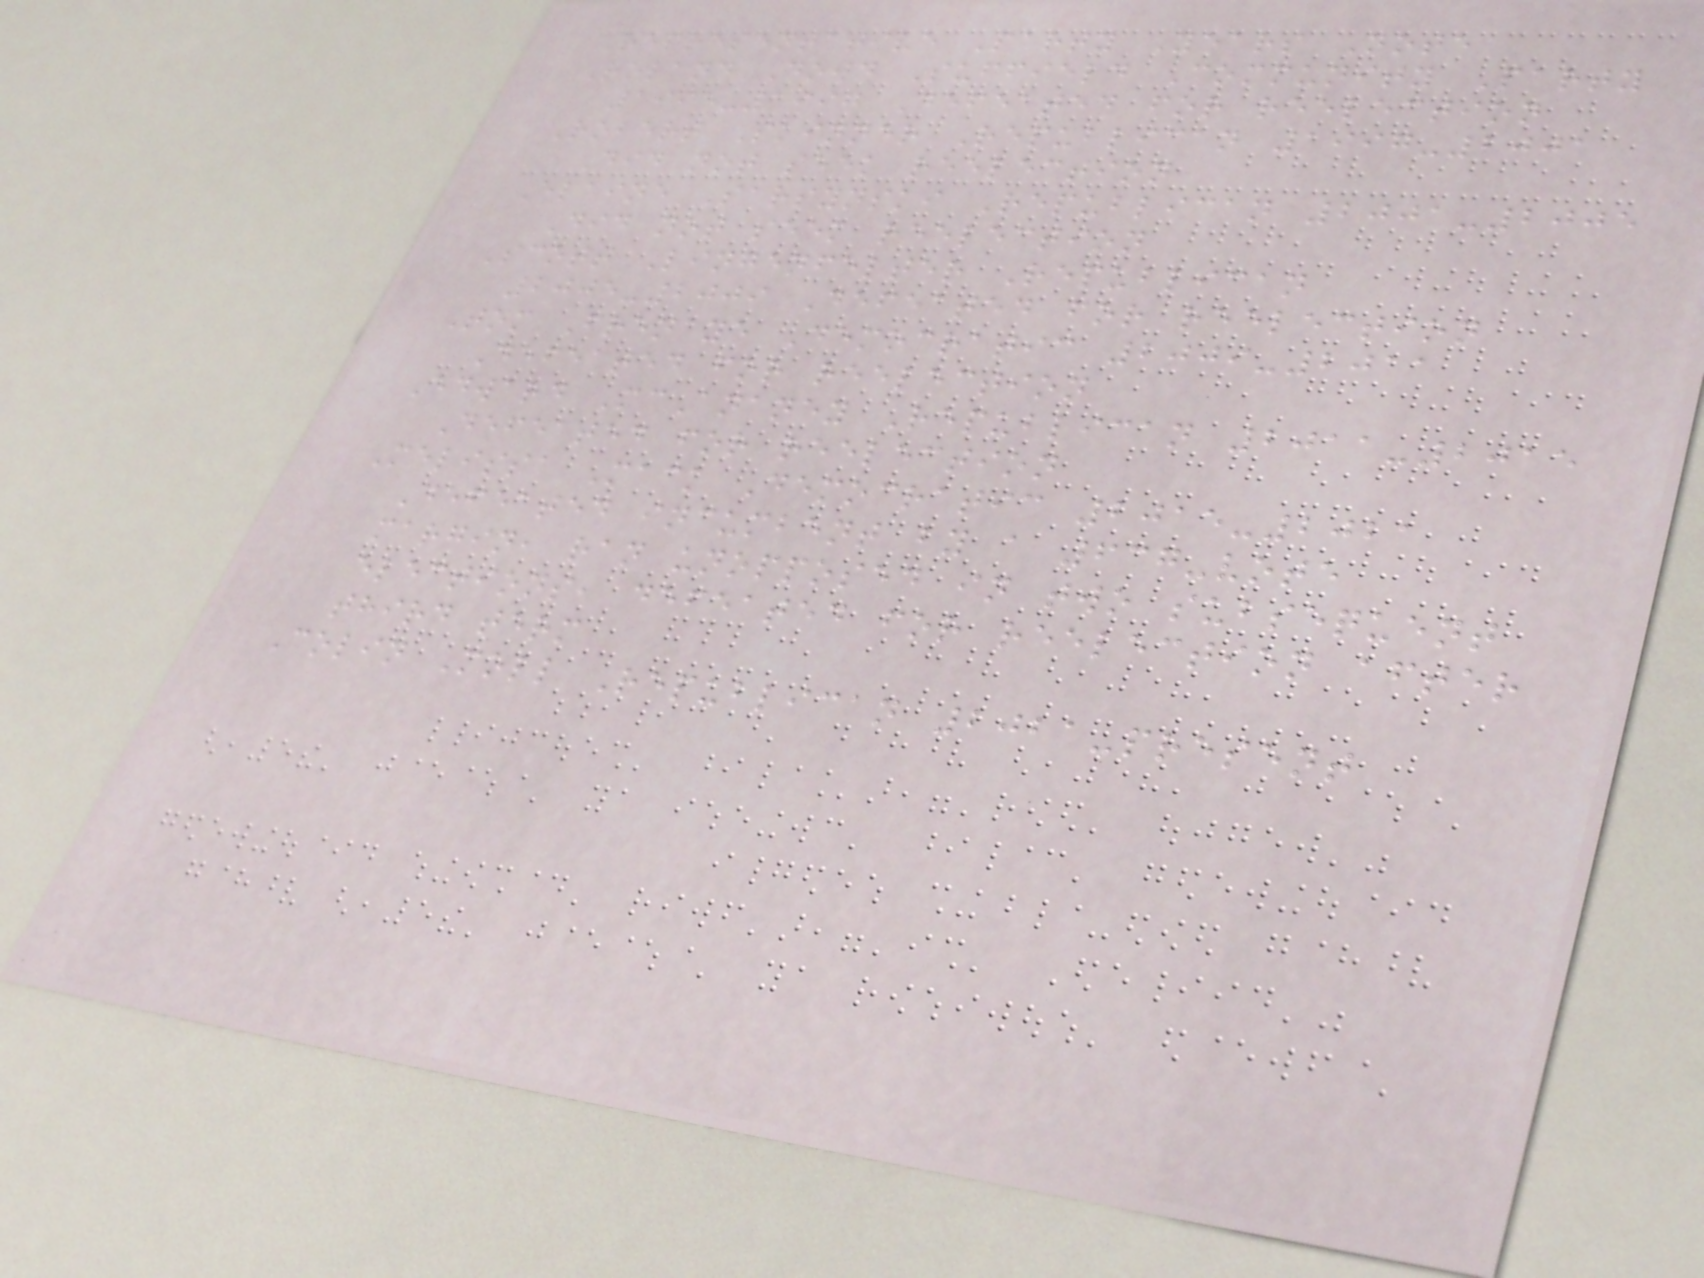Representative Party Years Note
Roland Dowd Suffield Community Party
1995-1997 Defeated for reelection
Robert Skinner Republican 1997-2001
Did not seek reelection
Elaine Sarsynski Republican 2001-2005
Did not seek reelection
Scott Lingenfelter Republican
2005-2009 Defeated for reelection
Tom Frenaye Democratic 2009-2011
Defeated for reelection
Edward McAnaney Republican 2011-2015
Defeated for reelection
Melissa Mack Democratic 2015-2021
Defeated incumbent by a 637-vote
margin, ran unopposed in two subsequent
elections, defeated for reelection after
third term
Colin Moll Republican 2021-present
